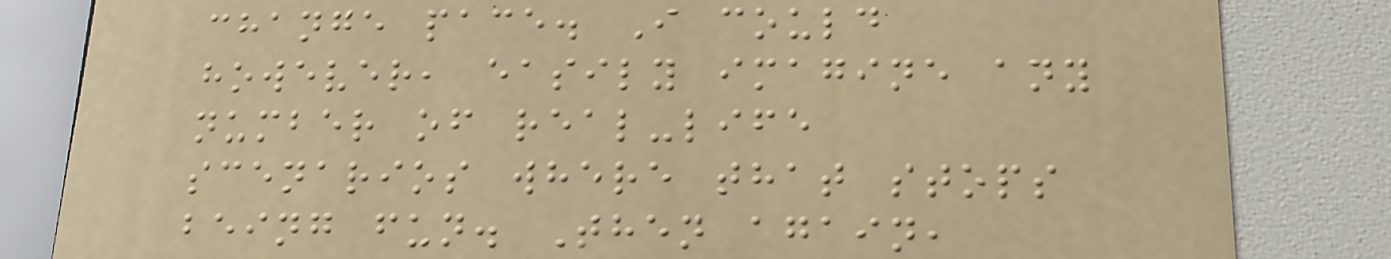change pace. I could
however, easily imagine any
number of real-life
scenarios where that stops
being fun. Then again,
